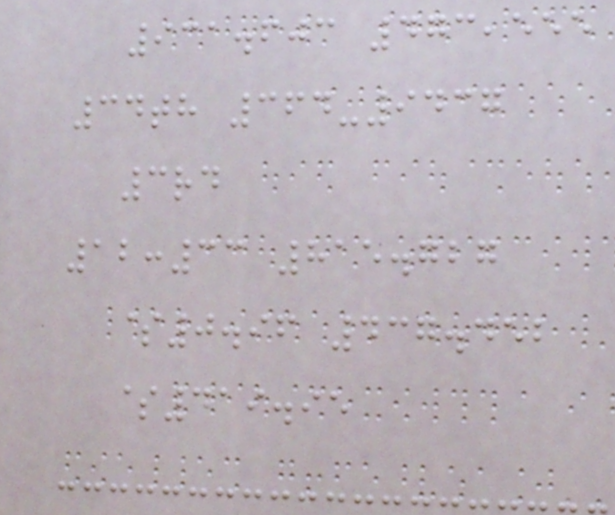931.603 473,555
34th 364-9437
3rd
12:33 815.727
$0.96 437.452
$419.95
